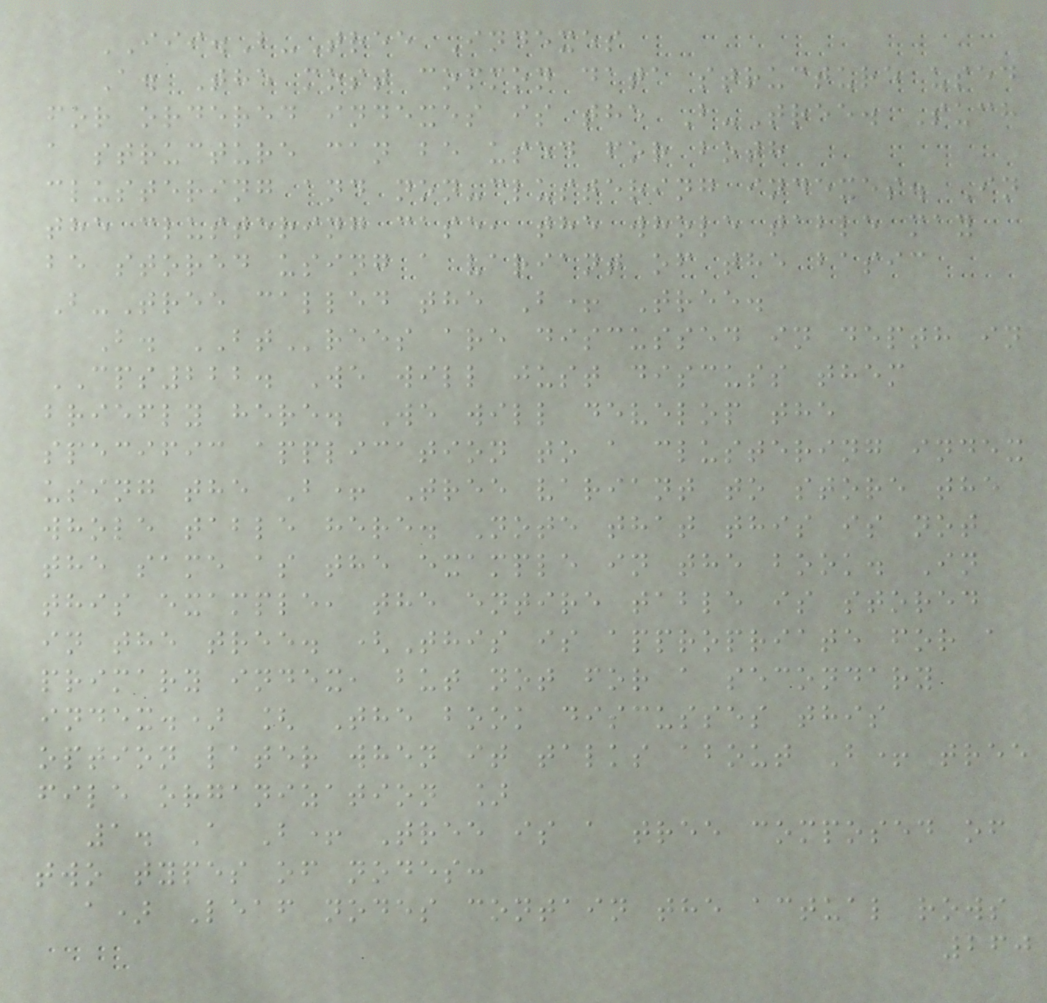III.B-Tree Indexes
A. The most common data structure used
for ordered indexes is the B-Tree. Such
a structure can be used for both
clustering and non-clustering indexes. In
the clustering case, the whole table may
be stored using a variant of the basic
B-Tree called the B+ Tree.
B. BTrees are discussed in depth in
CPS222. We will just discuss them
briefly here. We will develop the
specific application to a clustering index
using the B+ Tree variant to store the
whole table here. Note that this is not
the same as the example in the book. In
this example, the entire table is stored
in the tree. (This is appropriate for a
primary index, but not for a secondary
index.) [ The book discusses this
option later when it talks about B+ tree
file organization ]
1. A B+ Tree is a tree composed of
two types of nodes:
a) Leaf nodes contain the actual rows
260
